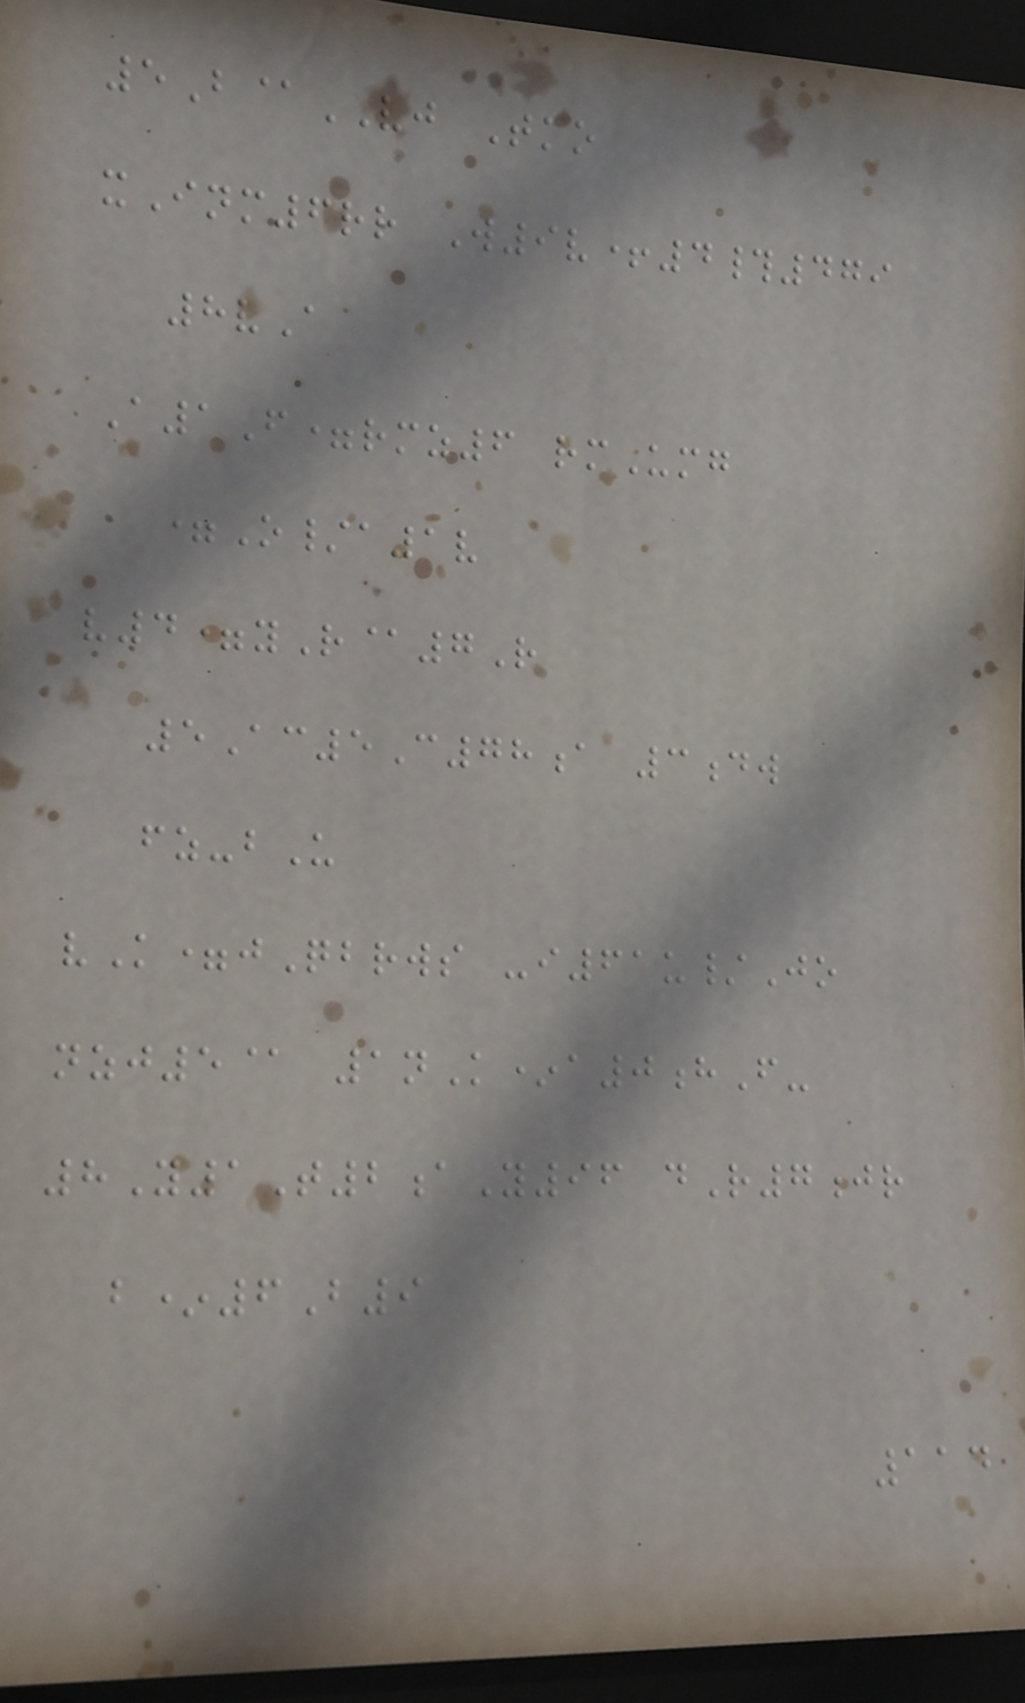5B@VJ Tko
xInm6rr W9v+4#479
8vA
A1F=rmz6 rmUmg
=O/a1v
v4=yR@7R
5Ac5C78a 3dw
fz-bU
vK=jQbrws -i61u/Jo
nzj5@ 1nK*a0hF-
8Y1T2aY96 dR7jr
b*6B9
114
